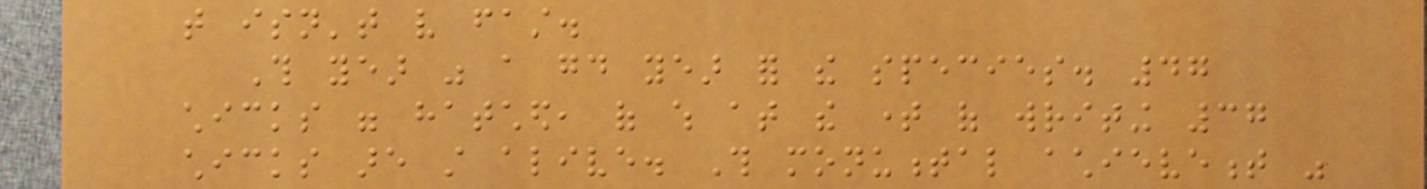that isn't very fast.
This year was a good year for the species. 47
chicks were hatched, of which at the time of writing 37
chicks are still alive. This monumental achievement was
